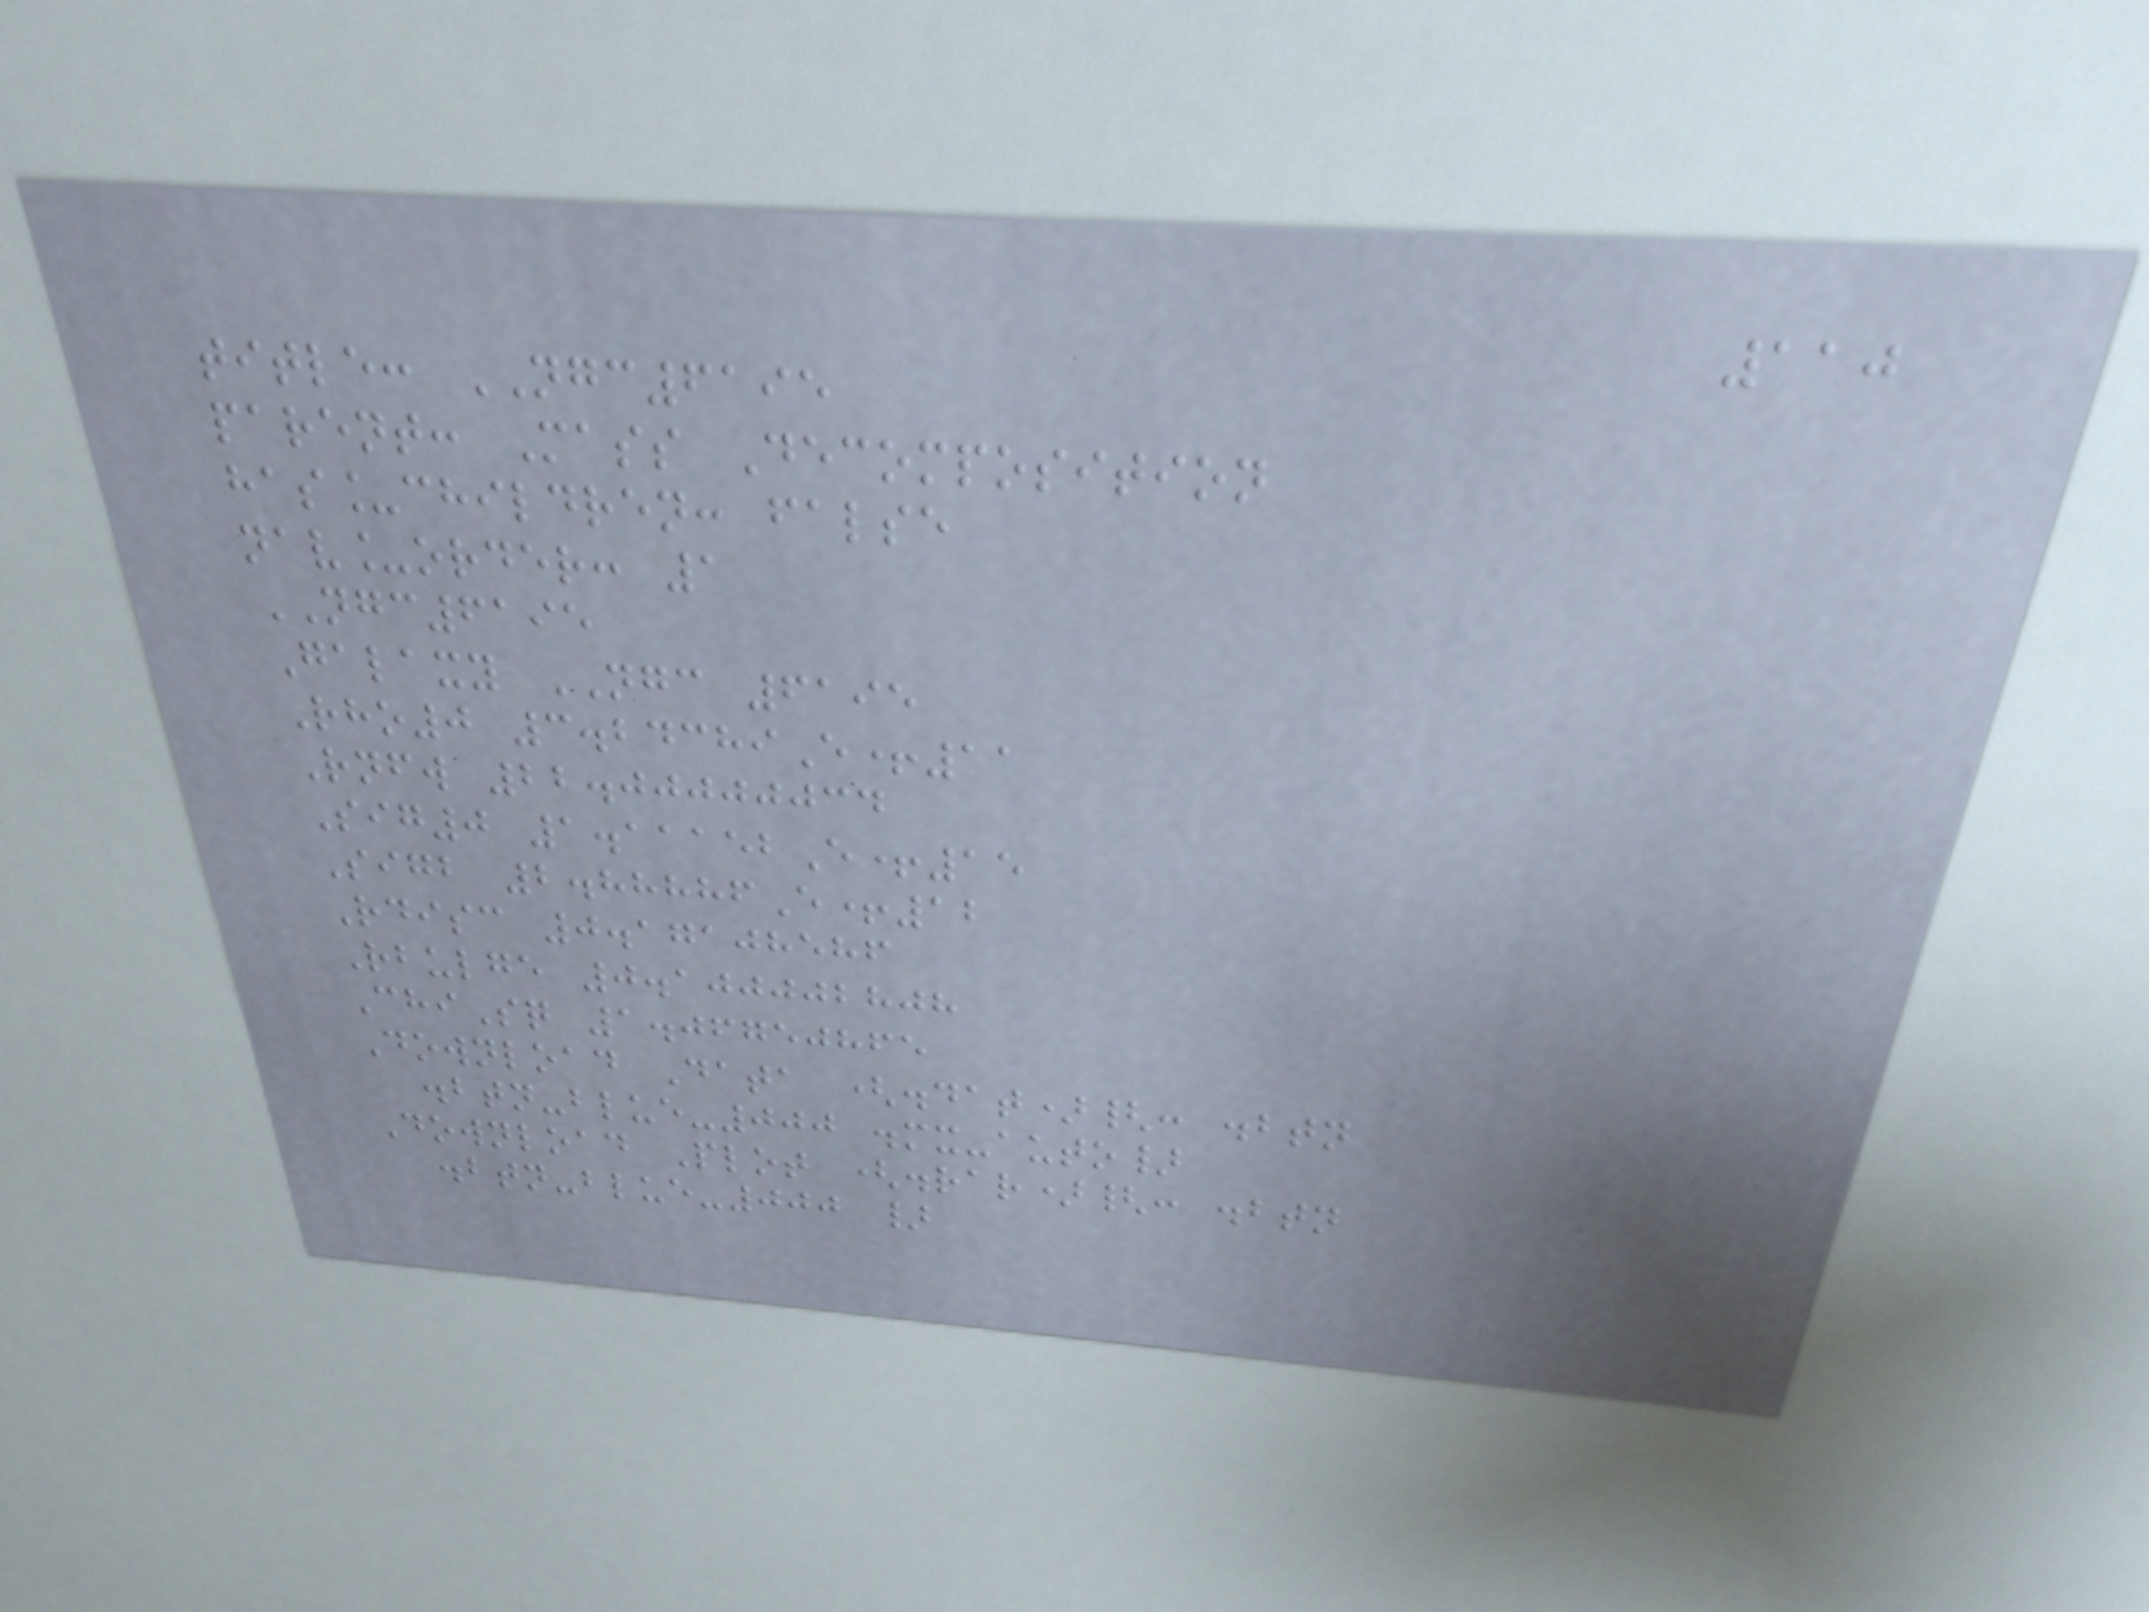110
title: NGC6195
parent: Mass Decomposition
has_children: false
nav_order: 1
NGC6195
Galaxy NGC 6195
Rho0 3.24389E+11
Rnfw 22.00000034
Sig0 1.11152E+15
Sigb 2.88886E+12
Rdisc 0.17108586
Rbulge 0.100002808
ChiSq 1.06750865
Download Data (.dat){: .btn
.btn-blue-000 .mx-auto}
Download Plot (.rar){: .btn
.btn-blue-000 }
